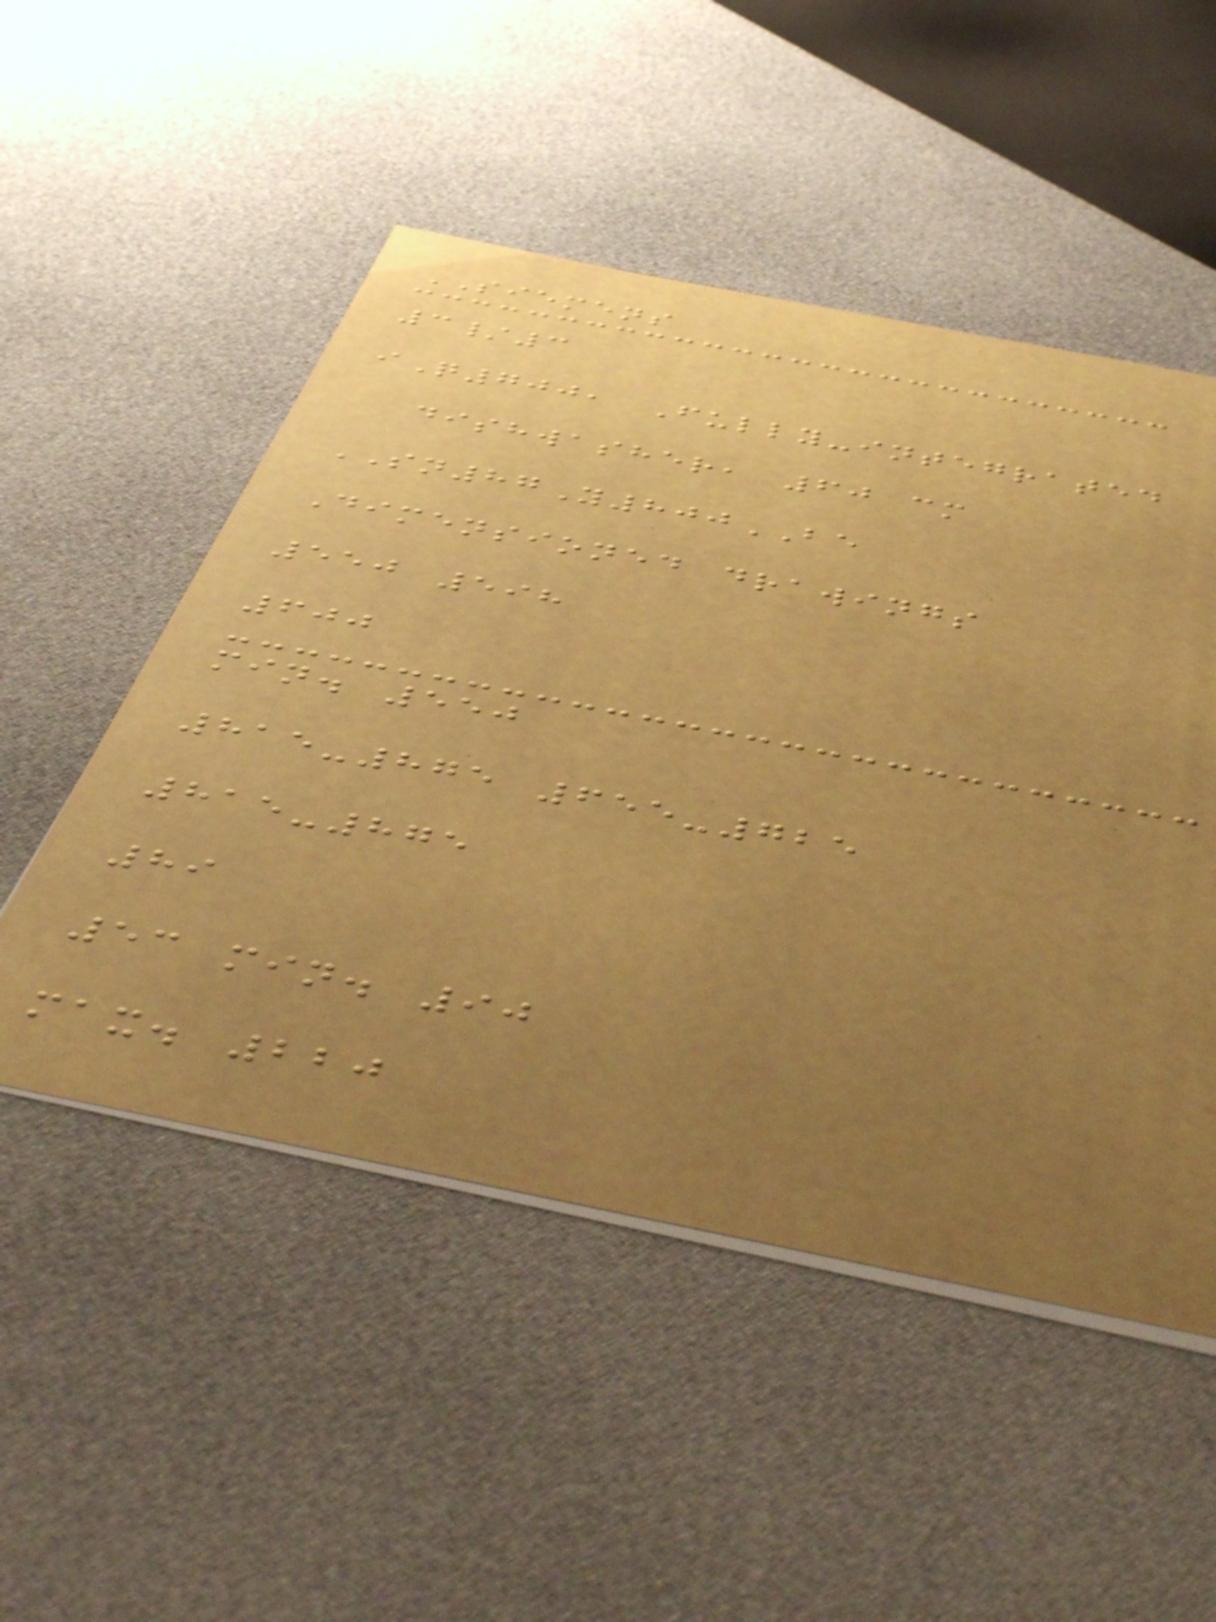SIEMENS
3/3
iQ700, Fully-integrated
dishwasher, 60 cm
SN87Y800BE
Dimensioned drawings
550 598
600
min. 550
815-875 655-725
815-875
89
53 min. 90
max. 220
